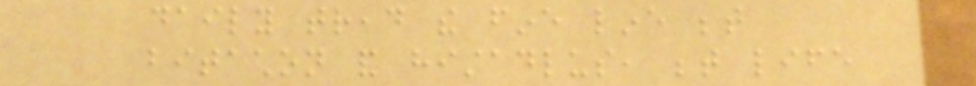daily tread the fine line between
bitachon and histadlus, between life
